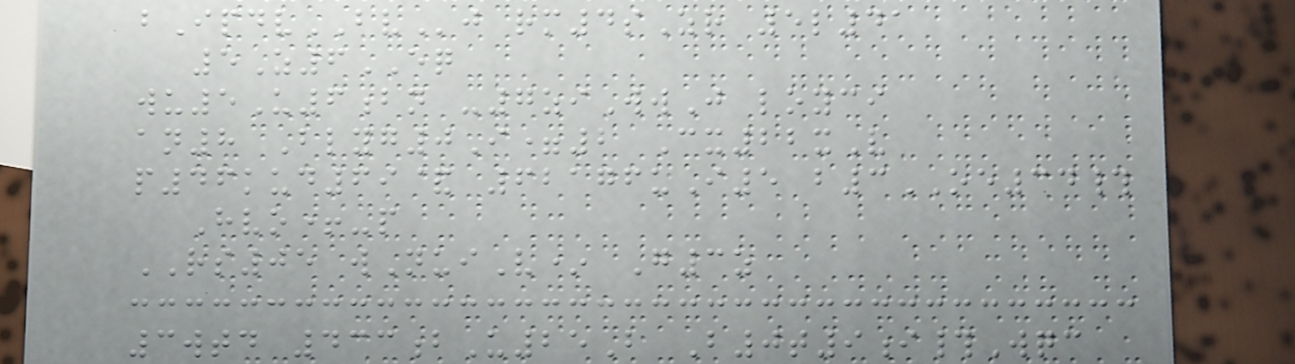bIpdvBVj rm4sZr 5l41
5Z6EQ
wu5U6bn -7ziWwJ loyci
an8 Blyg0I=2 Cx22xV
p46kud69& 62176uI5 b3OE34#
Hvo+-p
RS05 wNuiV* G3z
3wtd 433bU25B B0t9i#Wqc
